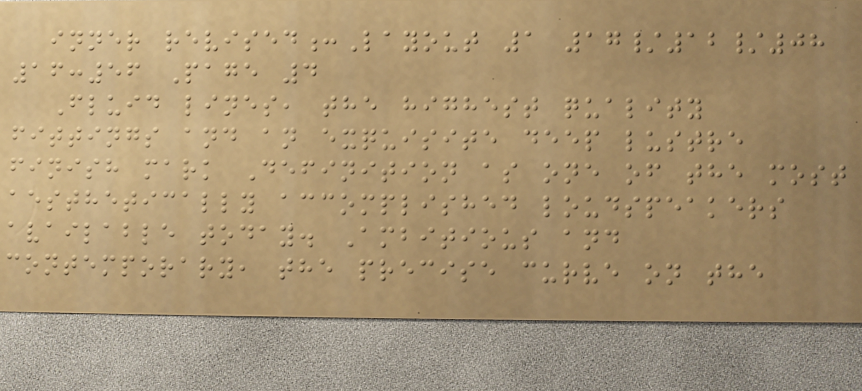inner revised:Layout 1 17/12/08
16:56 Page 4
Fluid lines, the highest quality
fittings and an exquisite deep lustre
finish mark Definition as one of the most
aesthetically accomplished loudspeakers
available today. Ambitious and
contemporary, the precise curve on the
